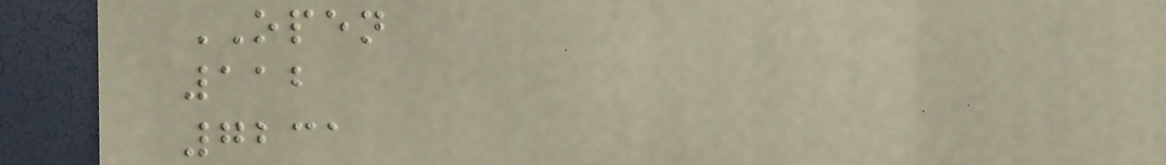OPEN
112
7231
